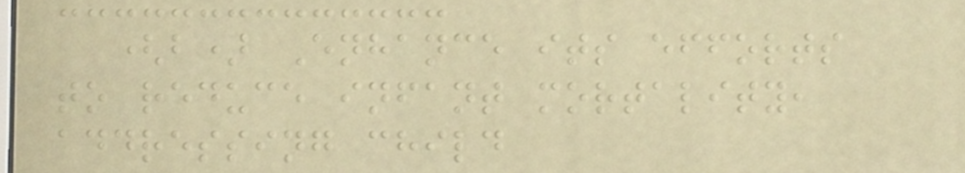(b) Enhance its efforts
to reduce infant mortality,
addressing child
